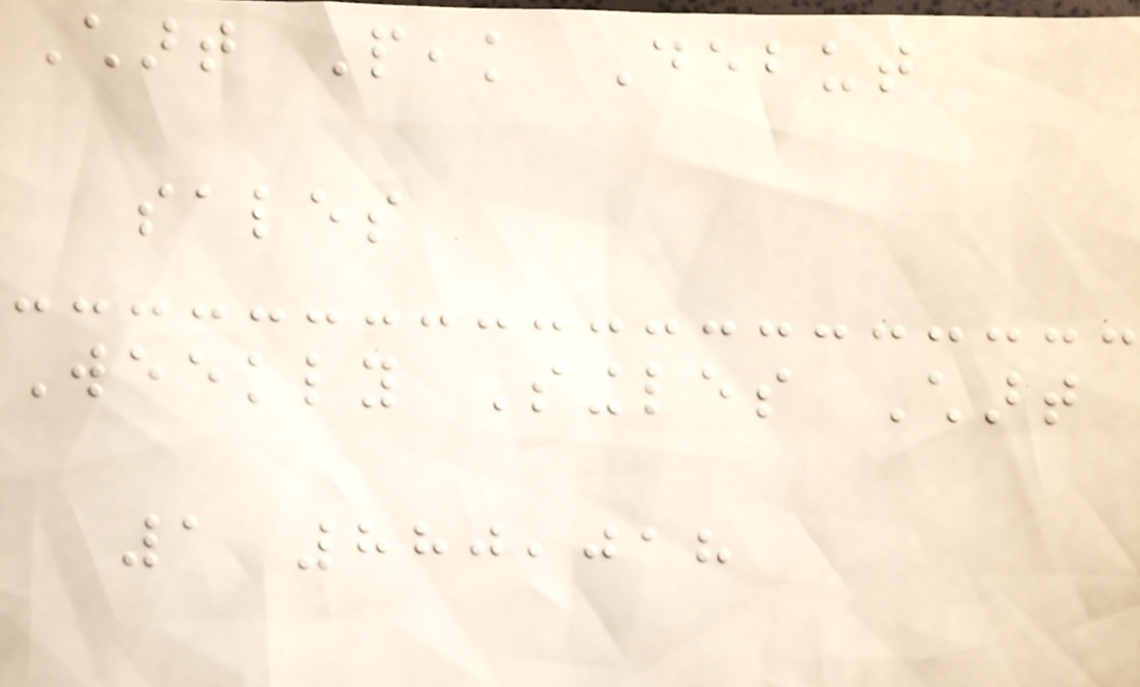Chart Peak Debut
sales
Weekly Singles Chart
1 880,018
